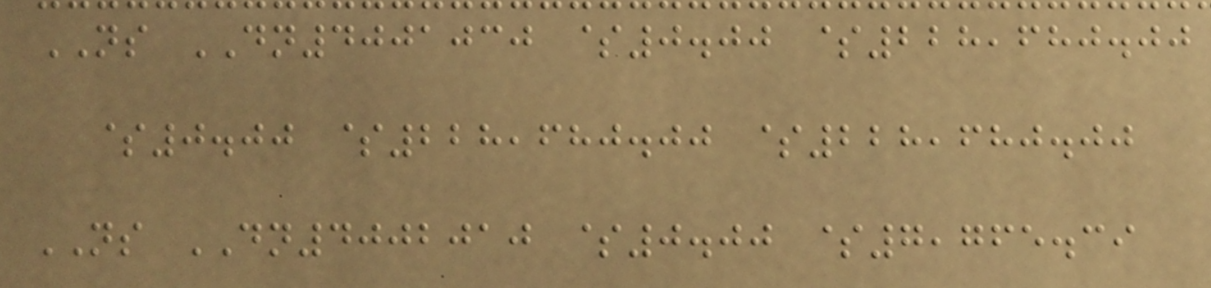NS DN4001030 $0.00 $228,680.00
$0.00 $228,680.00 $228,680.00
NS DN4002010 $0.00 $7,765.39
